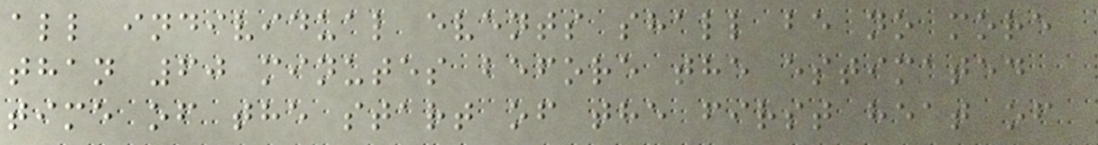all individual events shall be no more
than 60 minutes before the estimated
time of the start of the first heat of
